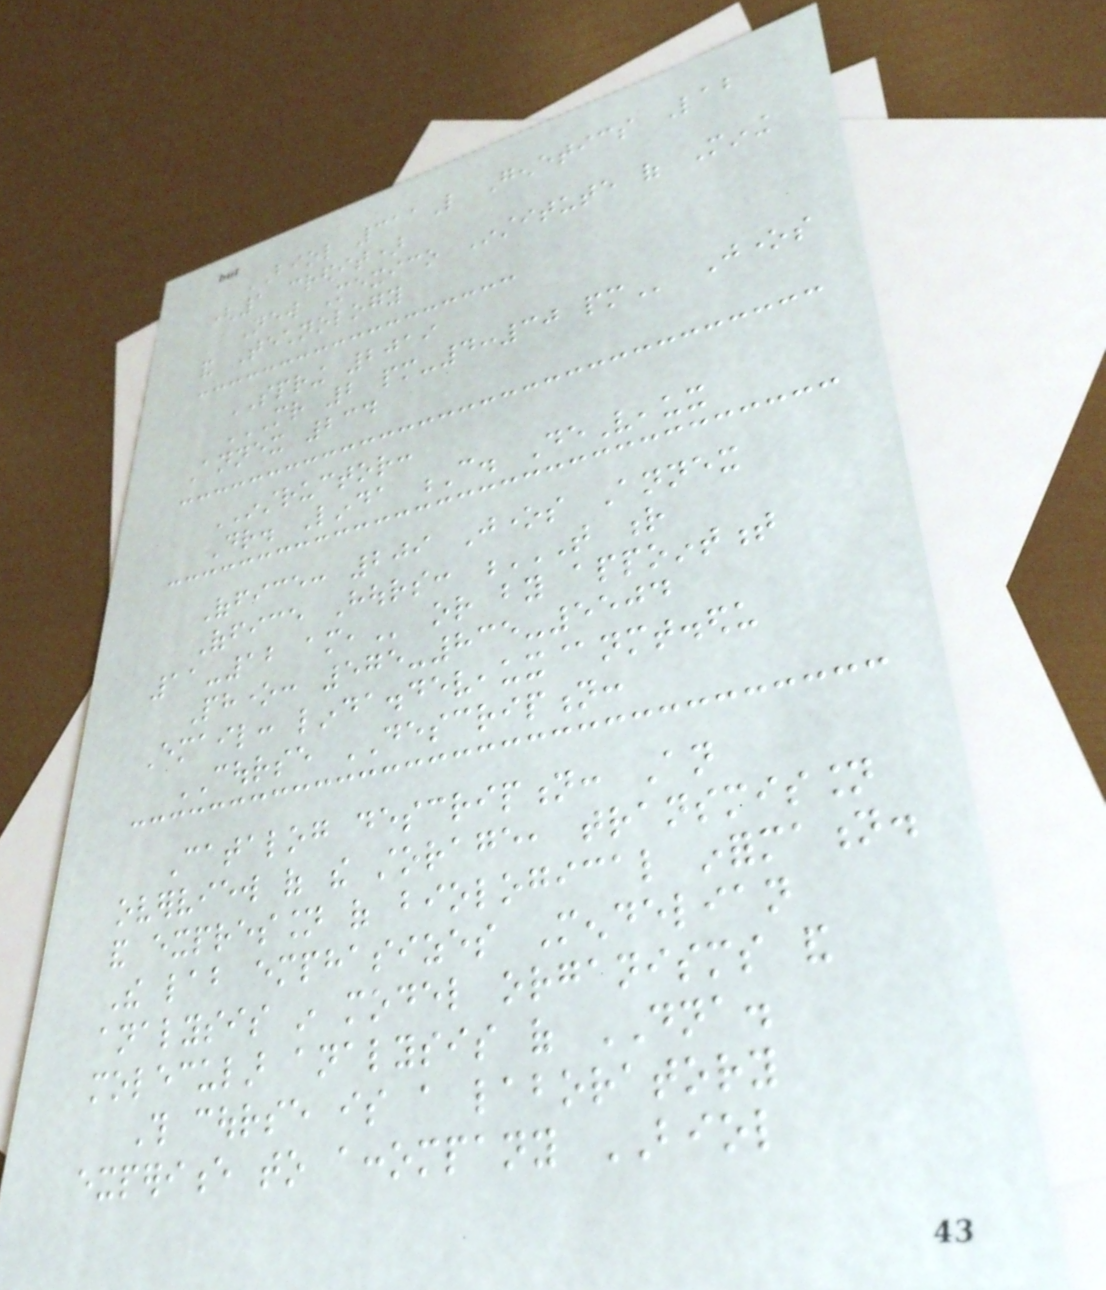BIOL 311L Genetics Lab
(1 credit)
New Mexico Institute of Mining
and Technology
SPRING 2019
MR 2 PM-4:30 PM Jones
Annex 234
INSTRUCTOR:
Dr. Linda C. DeVeaux
Office: 209 Jones Annex
Office Hours: T R
11-12 AM, or by appointment
Phone: 575-835-5504
Email: linda.deveaux@nmt.edu
COURSE DESCRIPTION:
Catalog description: An
overview of the storage, transmission
and expression of biological information.
The lab emphasizes Mendelian
analysis in model organisms and
molecular analysis of DNA.
This course is a laboratory
experience to accompany BIOL
